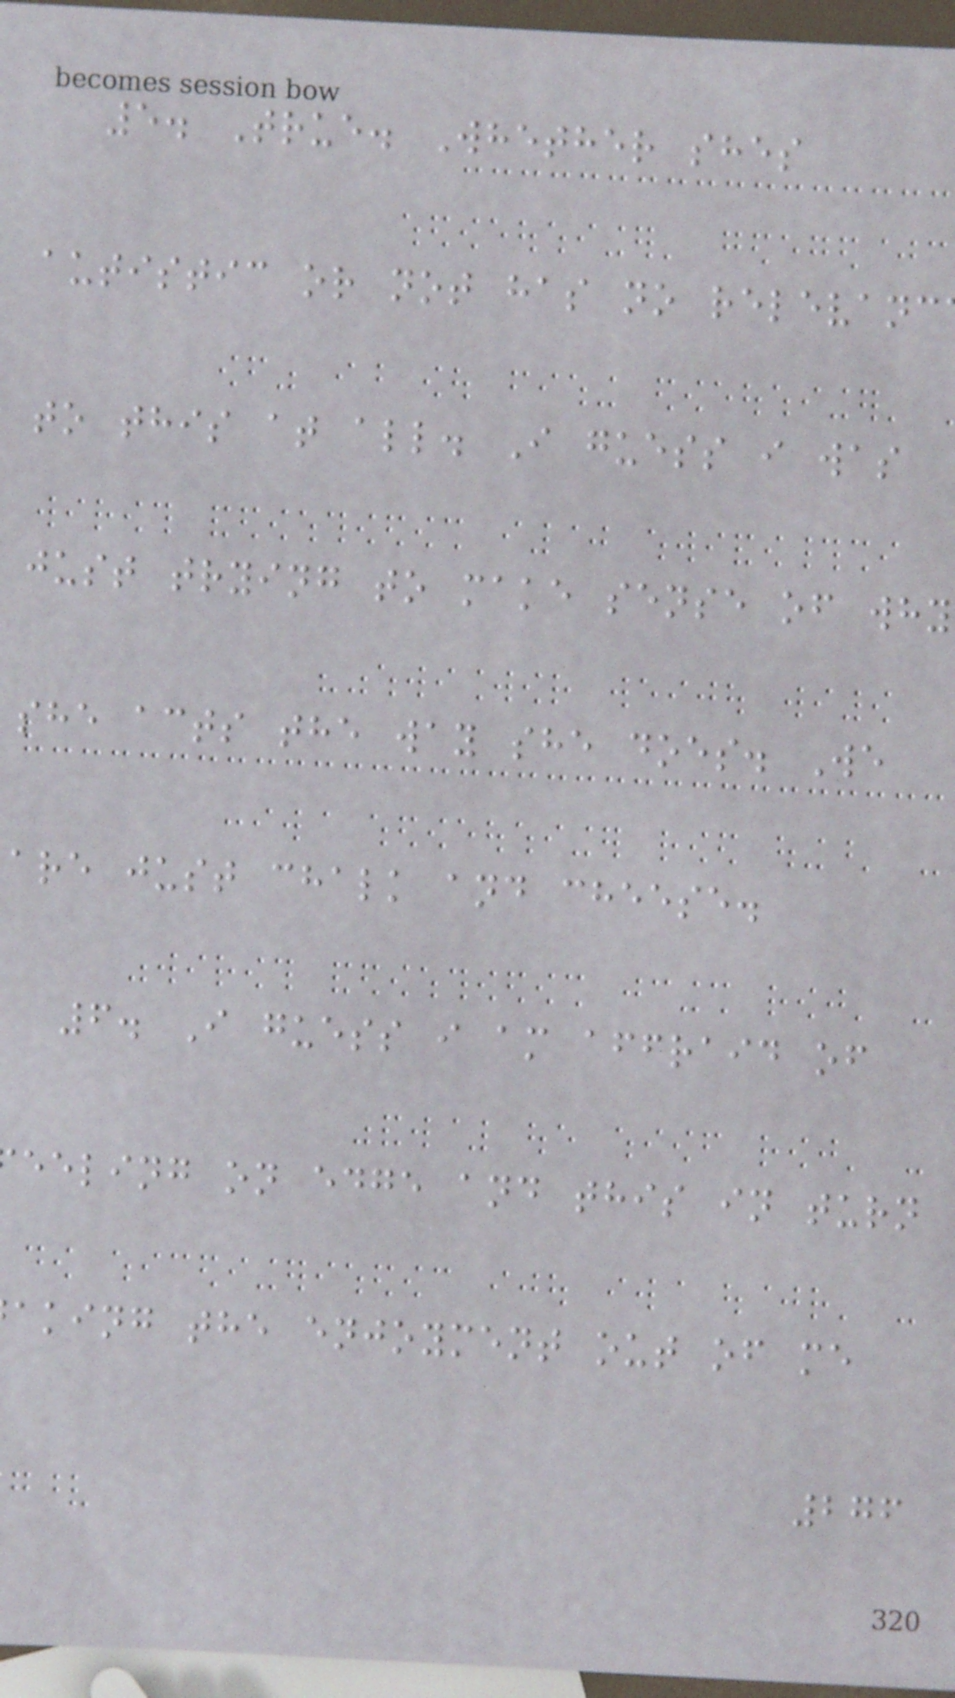5. True. Whether shes
autistic or not has no relevanc
to this at all. I guess i was
just trying to make sense of why
she acts the way she does. We
are just chalk and cheese.
6. I guess i am affraid of
eeling on edge and this in turn
aking the enjoyment out of me
276
